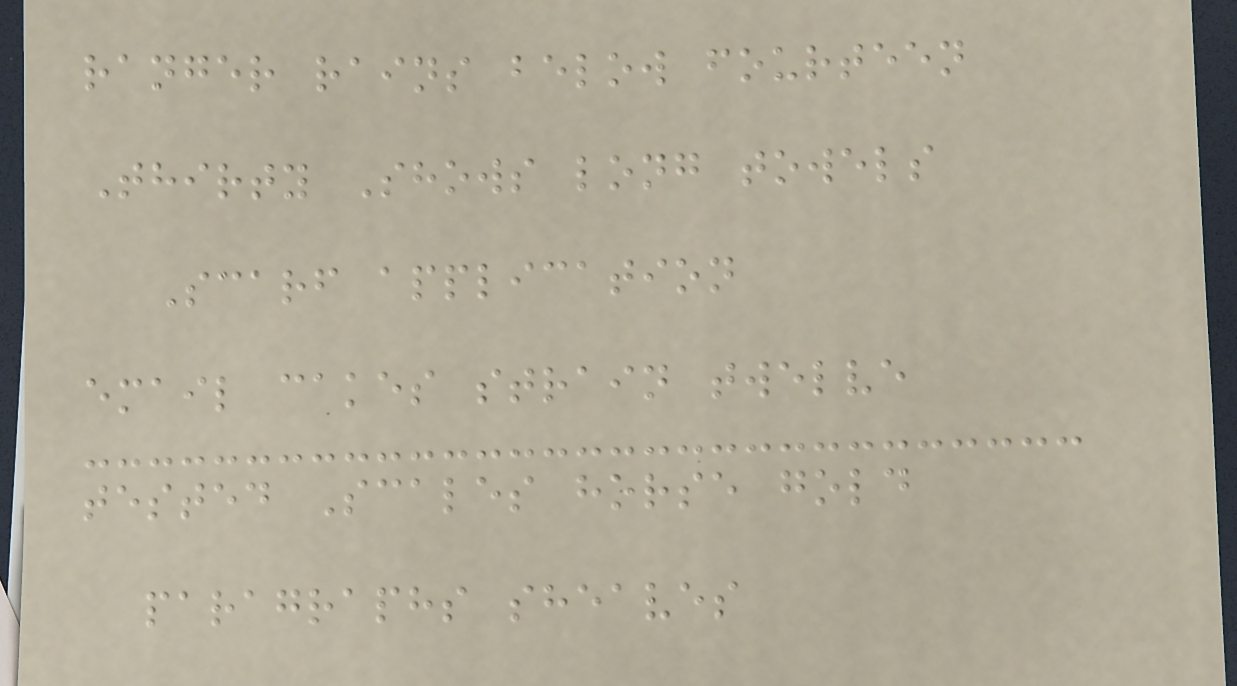ranger rains below fourteen
Thirty Shows long towels
Scarf application
email cakes strain twelve
tested Scales horse gold
paragraphs sheaves
